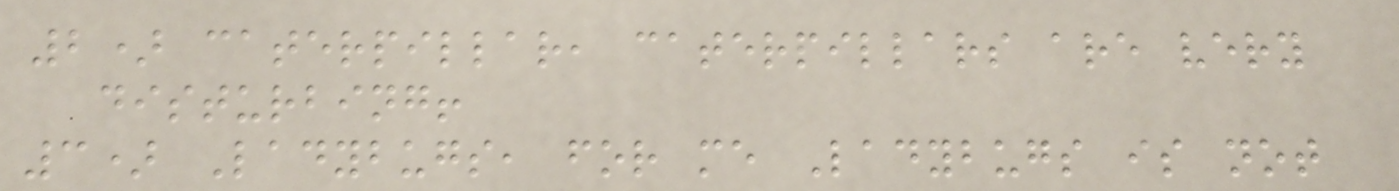2) caterpillar, caterpillars are very
disturbing!
3) Ladybugs, for me Ladybugs is not
